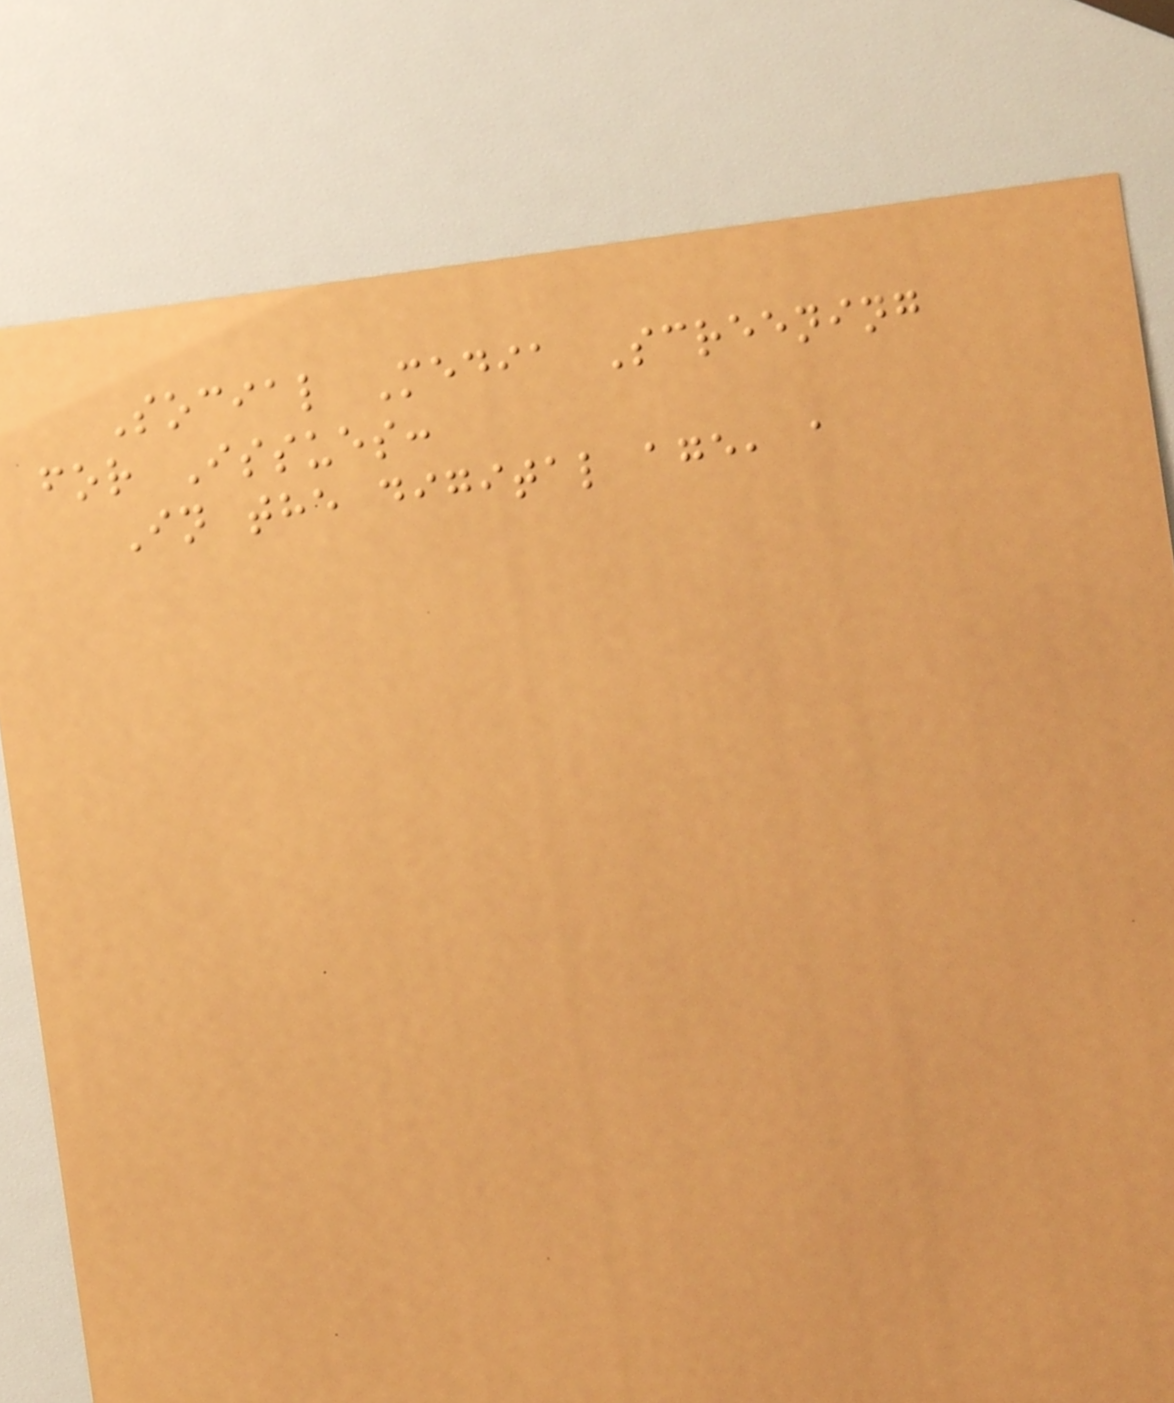Social Media Screening
for Issues:
In the digital age, a
